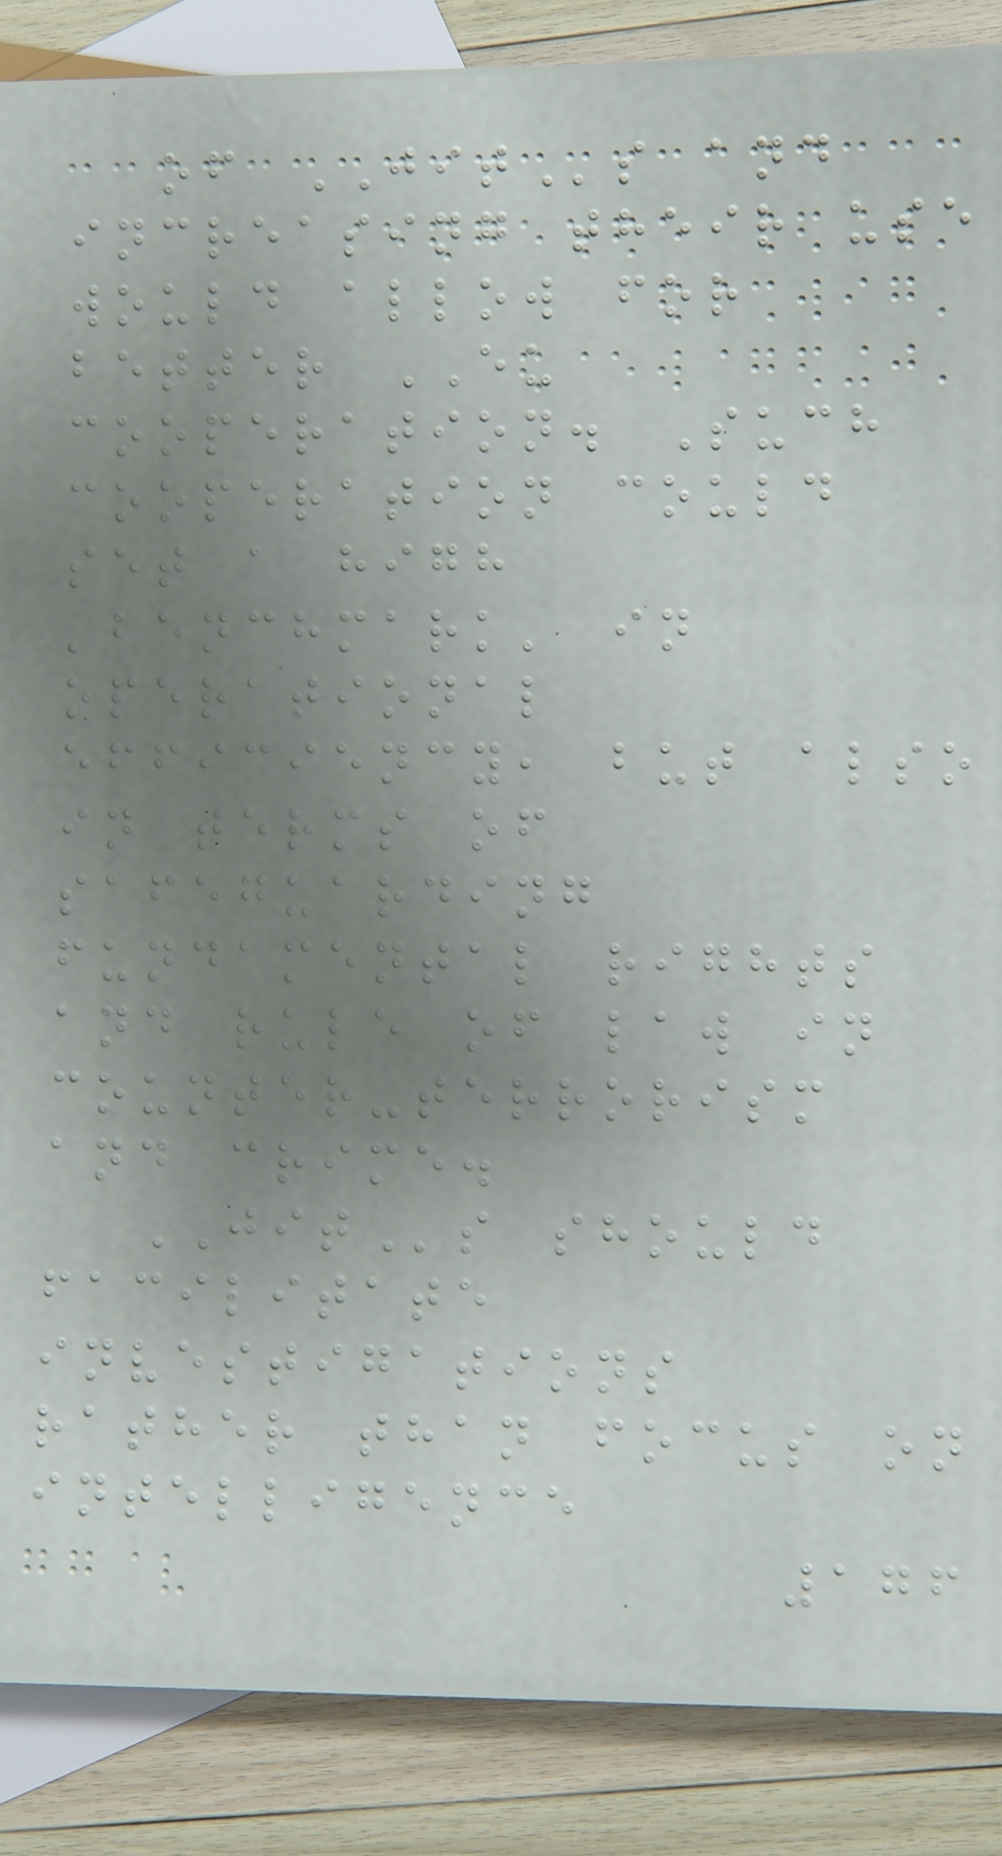of JITs and
increasing their use
would allow for
better EU
cooperation. Such
cooperation could
set a high
'benchmark' in
operational
efficiency, but also
in terms of
safeguarding
fundamental rights
and rule of law in
counter-terrorism
and crime.
JITs should
facilitate
investigations
rather than focus on
intelligence
176
